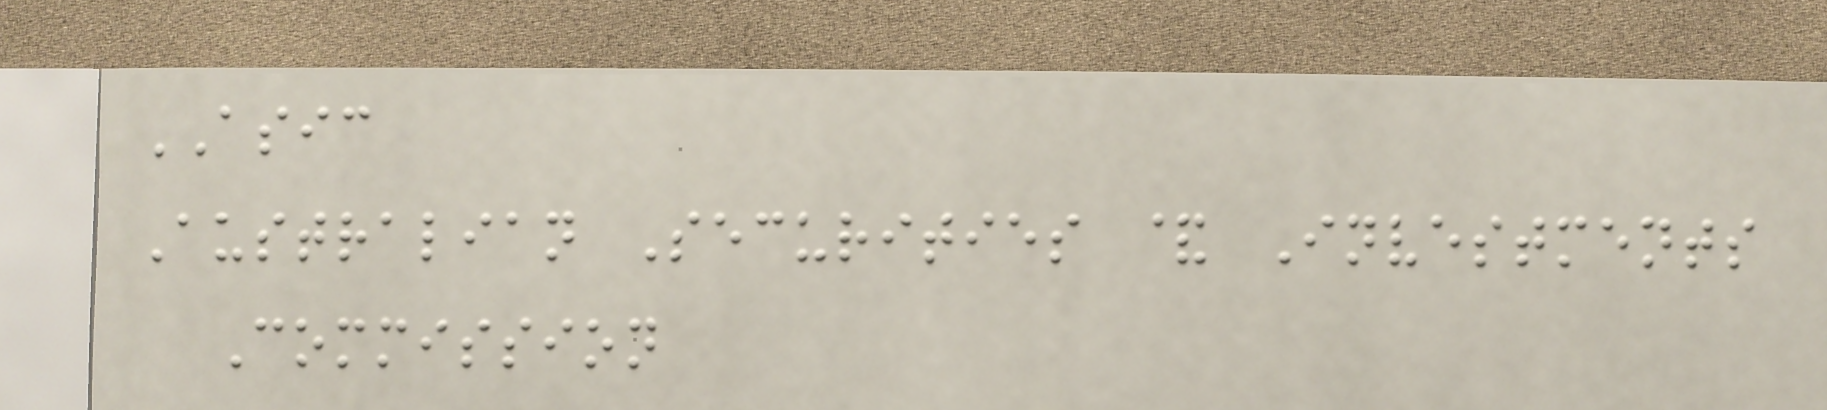ASIC
Australian Securities & Investments
Commission
